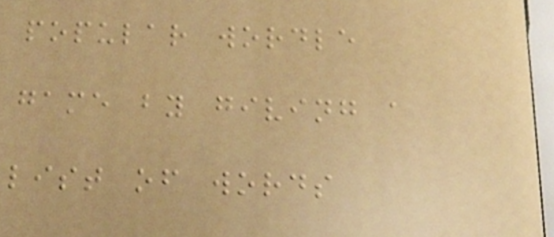popular wordle
game by giving a
list of words
